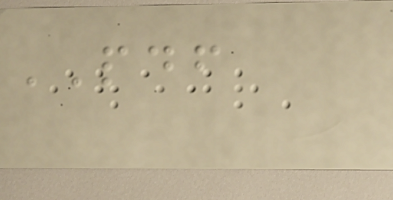PDF
